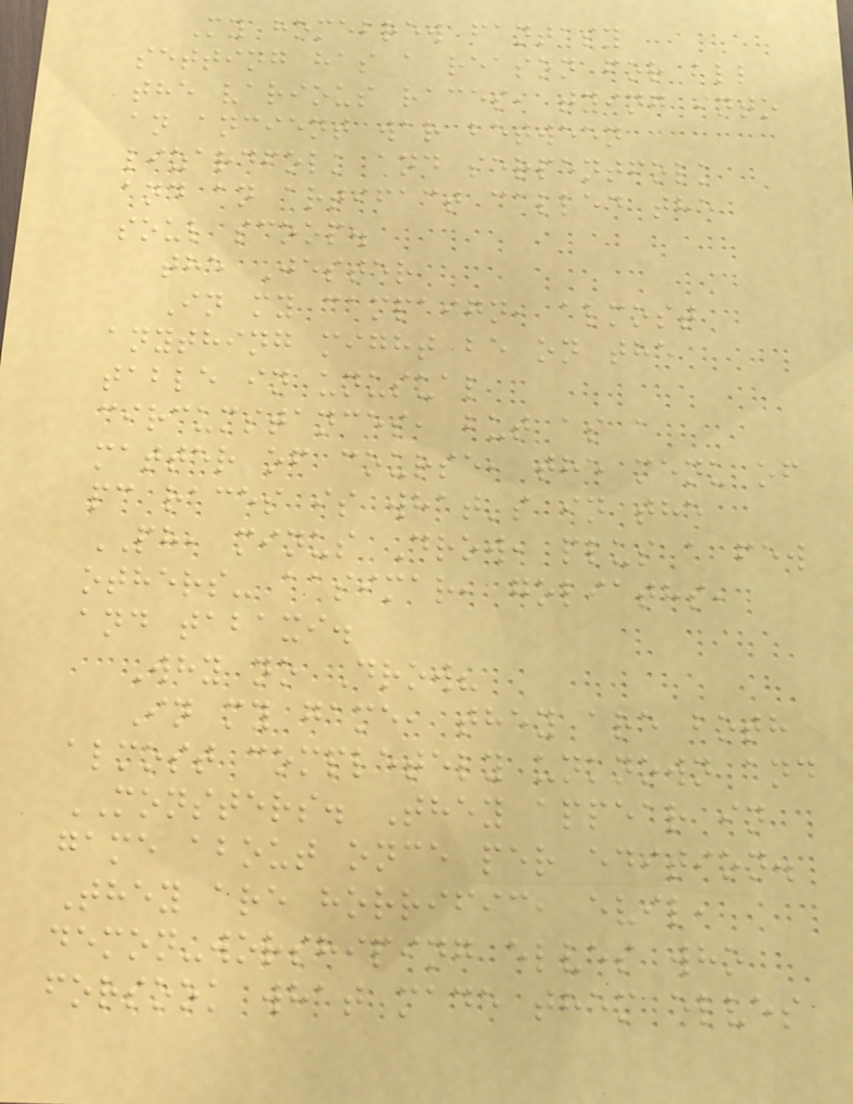My homebrew fantasy
setting has a reason for all
the various races, tying into
an ancient war between
lizardfolk and serpentfolk
and an artifact called the
soul scoop.
the Jester
In my campaign, almost
anything might be on the
table in unusual
circumstances, but as a
matter of course, the menu of
pc races is what's in the
PH, minus Drow, plus a few
others- aasimar, goliaths,
and tabaxi.
Why no Drow?
In my game, they are both
almost completely unknown and
MONSTERS. They appear in
game about once per edition.
They are horrific, evil,
demon-worshiping elves who
forsook what made them elves
